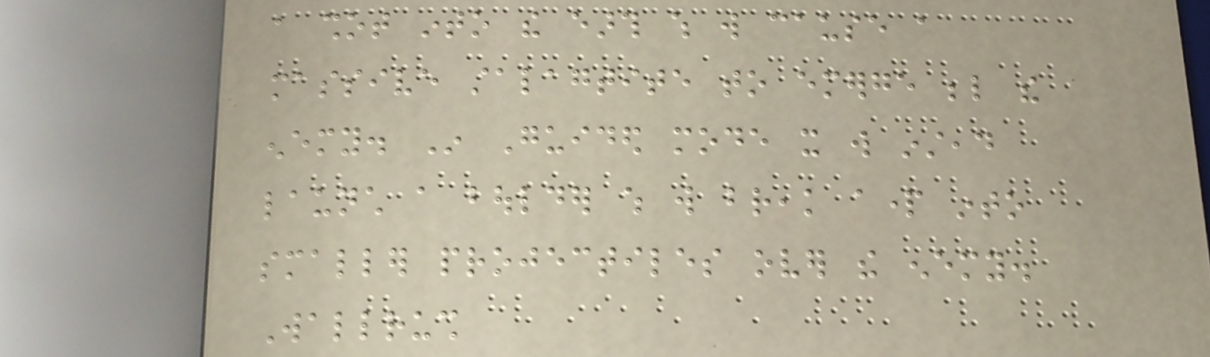a shot into the earth which will cause a
massive stalagtite to emerge below the
enemy. In Guided mode it will instead
launch a boulder which will break apart into
smaller projectiles over the enemy.
Wallrush
